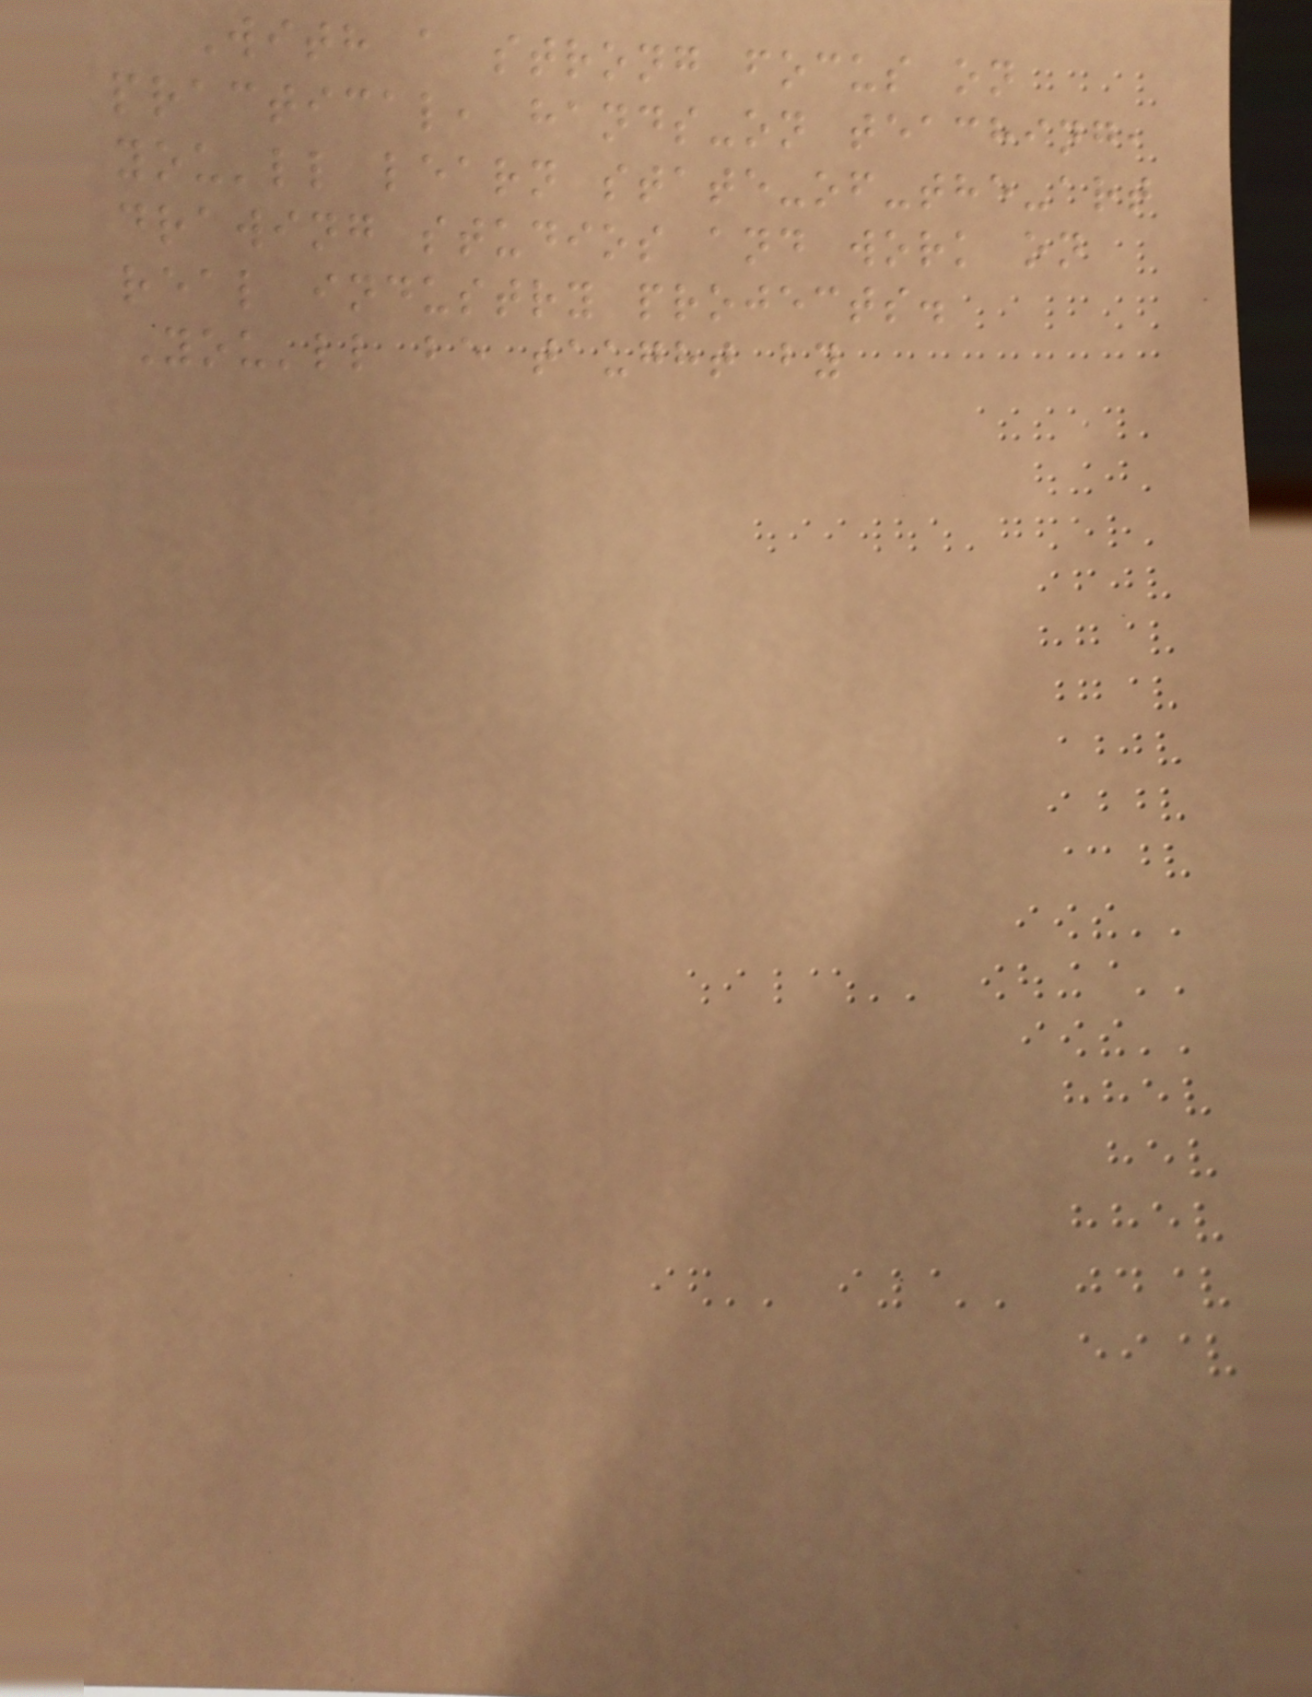With a strong focus on
practical, hands-on teaching,
you'll learn state-of-the-art
drawing studios and work on
real industry projects.
You'll be taught by
